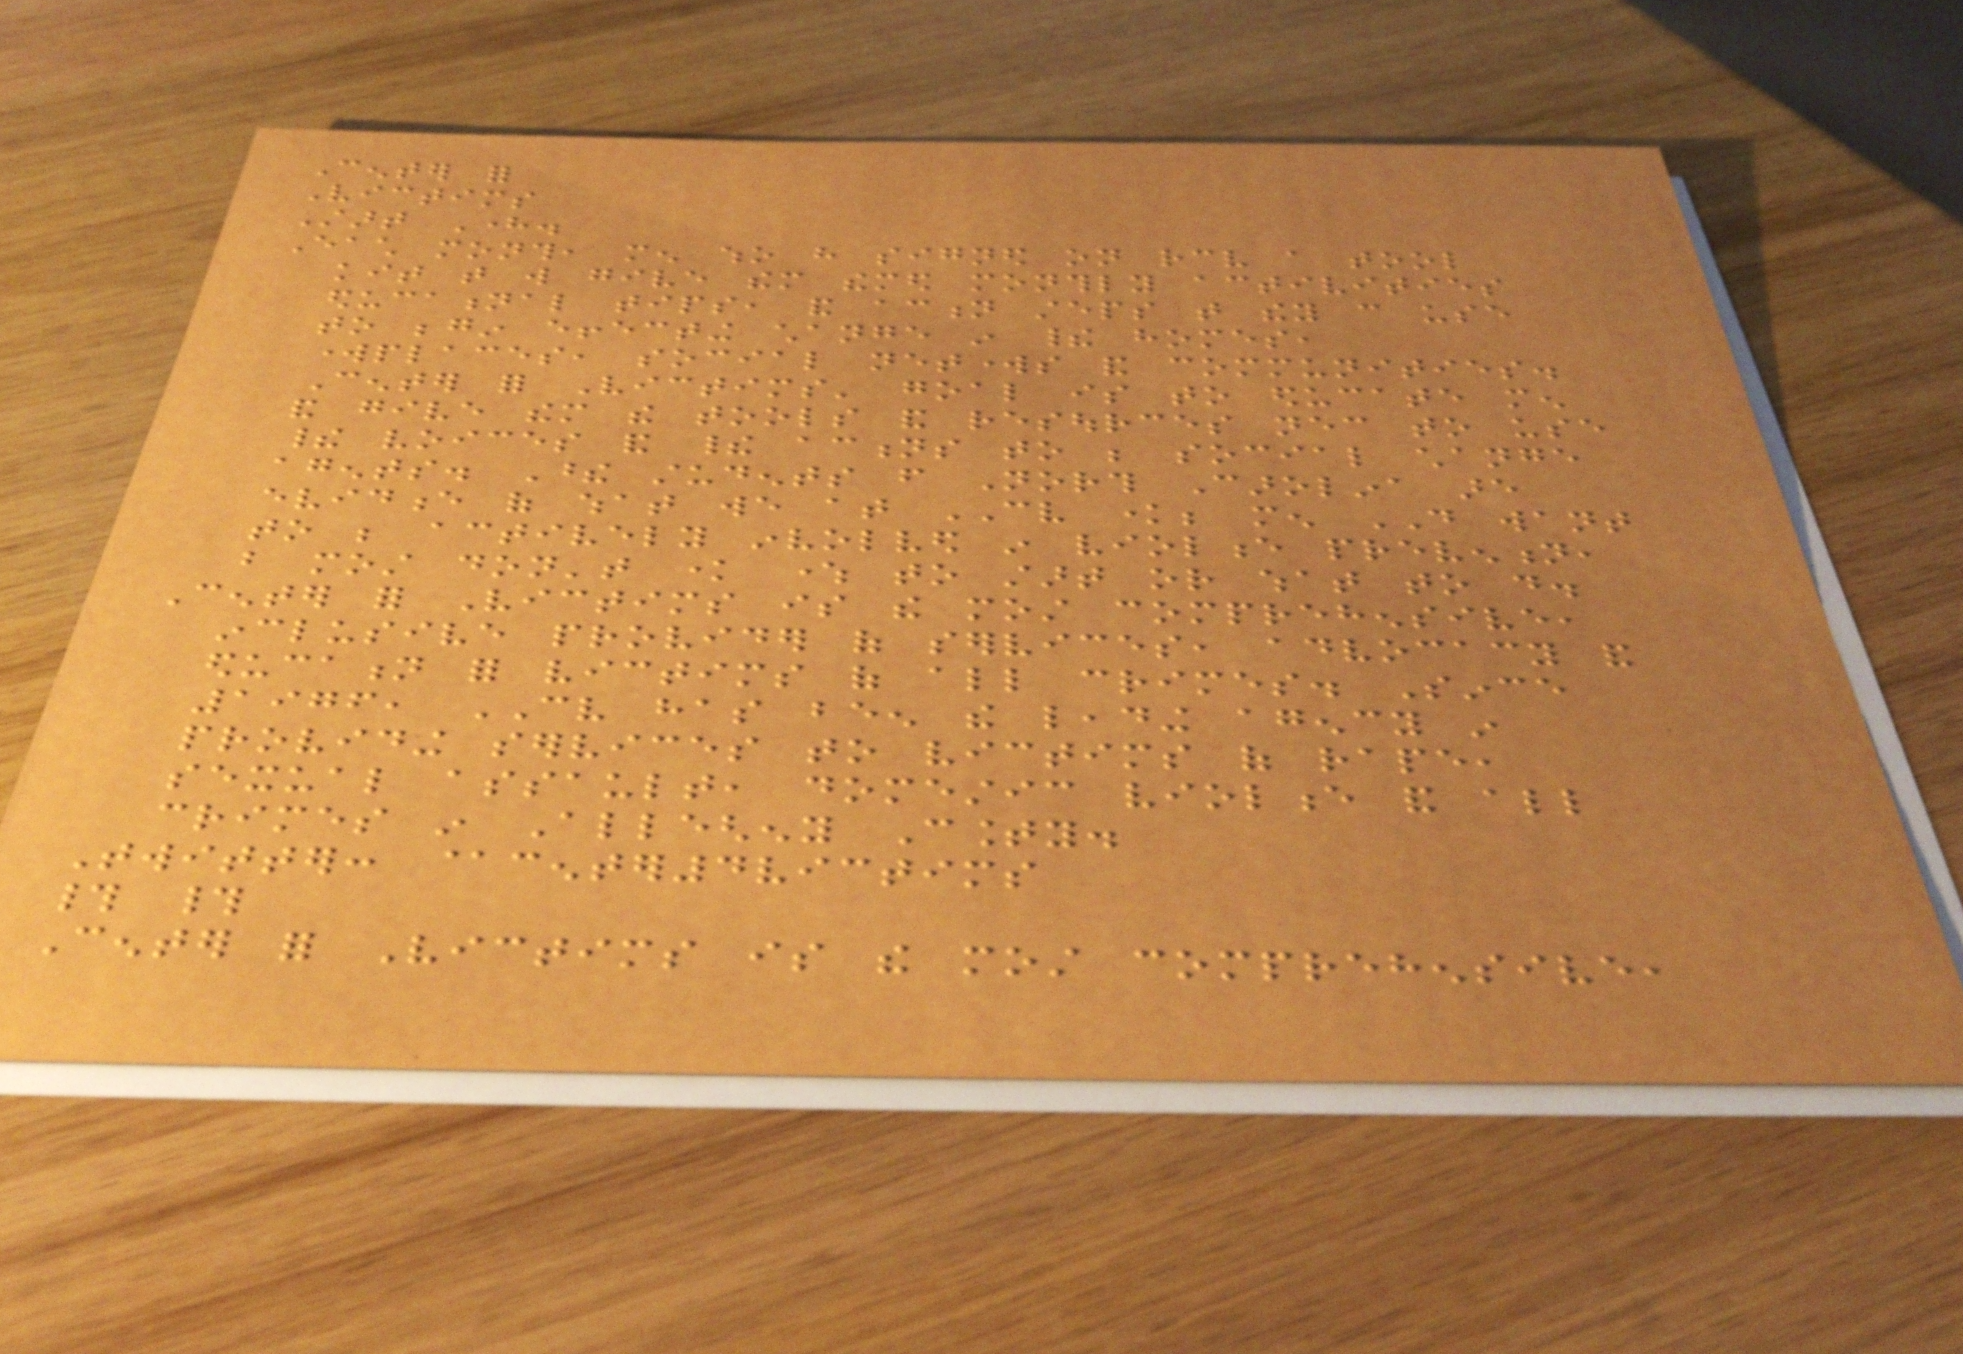Center for
Victims
Start Here.
Each month, men who have signed on receive a tool
kit that will give them themed monthly activities
educational tips, and action steps that they can use
to begin effecting change in their homes,
workplaces, social networks and communities.
Center for Victims' goal is to educate men
and give them the tools and resources necessary to use
their voices and their actions to be social change
agents. These students from North Carolina are
evidence of what we at CV know; men DO want
to be actively involved in violence prevention,
but most don't know where to start or what to do.
Center for Victims is the most comprehensive,
inclusive provider of services, advocacy and
education for victims of all crimes. Since
1976, CV has been the leading agency in
providing services to victims of rape,
sexual assault, domestic violence and all
crimes in Allegheny County.
Twitter: @center4victims
# #
Center for Victims is the most comprehensive,
